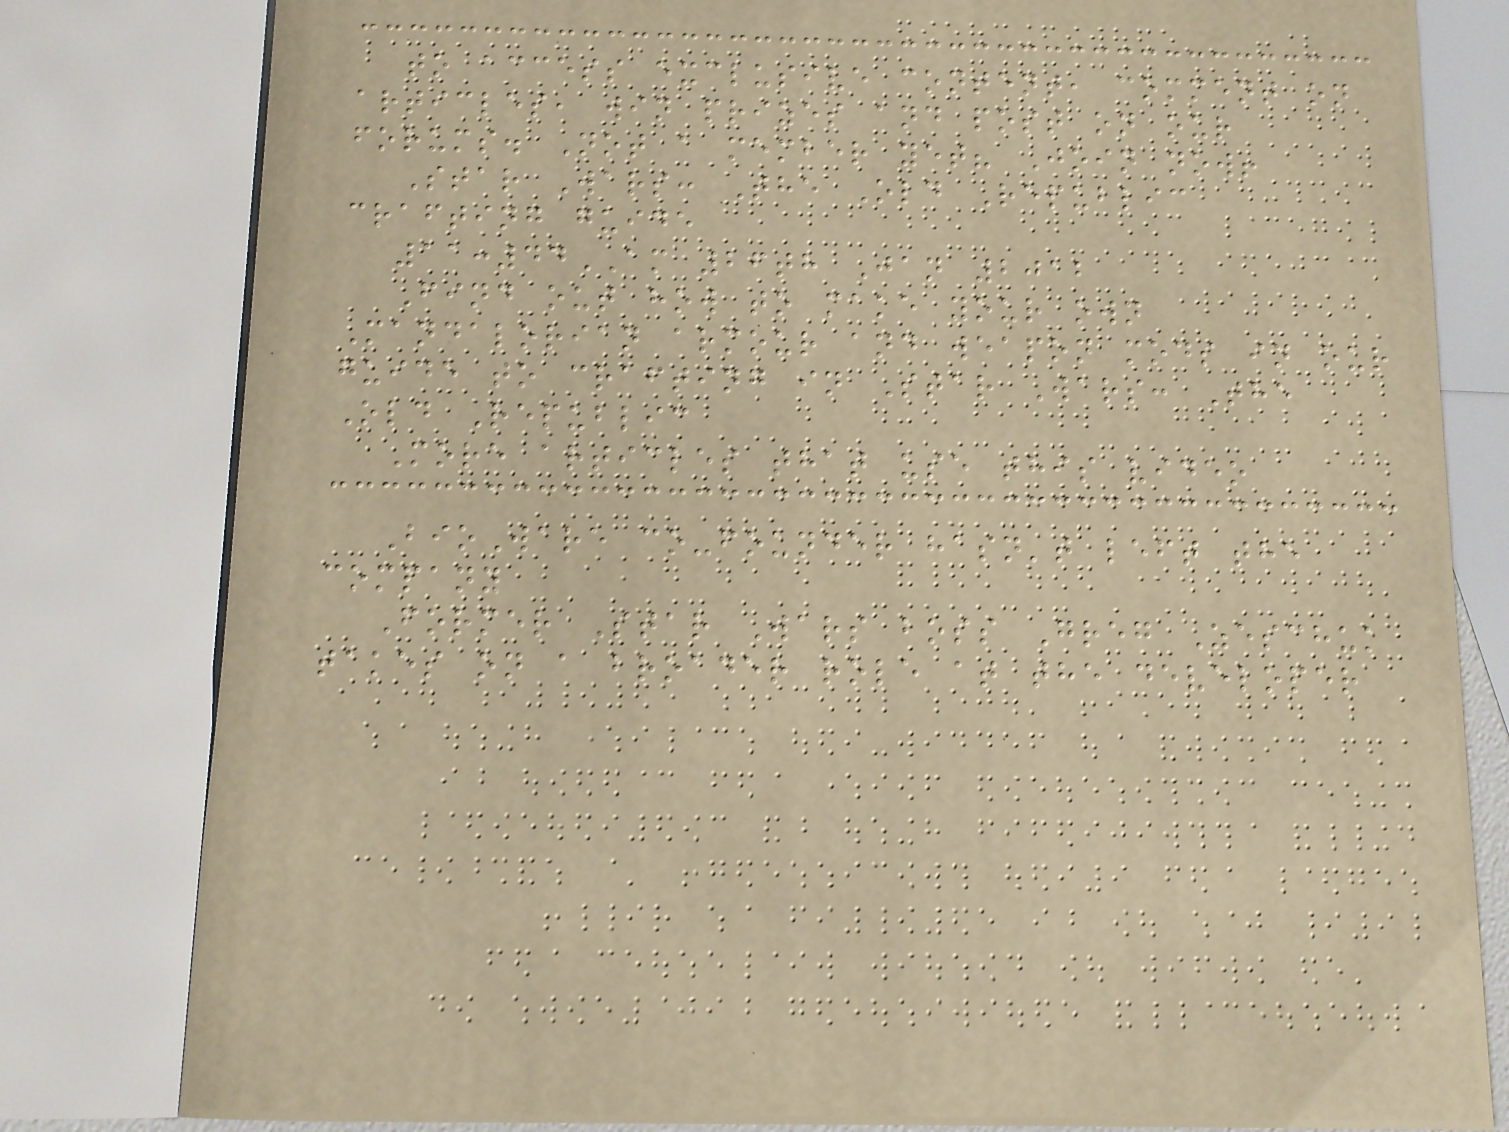to access exclusive content, comment on
articles, win prizes and post on our
forums. Not a member yet? Join now!
Star Wars: The Old Republic
crafting guide
11:44AM 26th Jan 2012
Find out how to make your own
Mandalorian armour and weapon mods in our
guide to crafting in Star Wars: The
Old Republic
More articles that use this video
BioWare co-founder hasn't left the
company
Former Star Wars boss Greg Zeschuk
takes on a broader role at the developer
